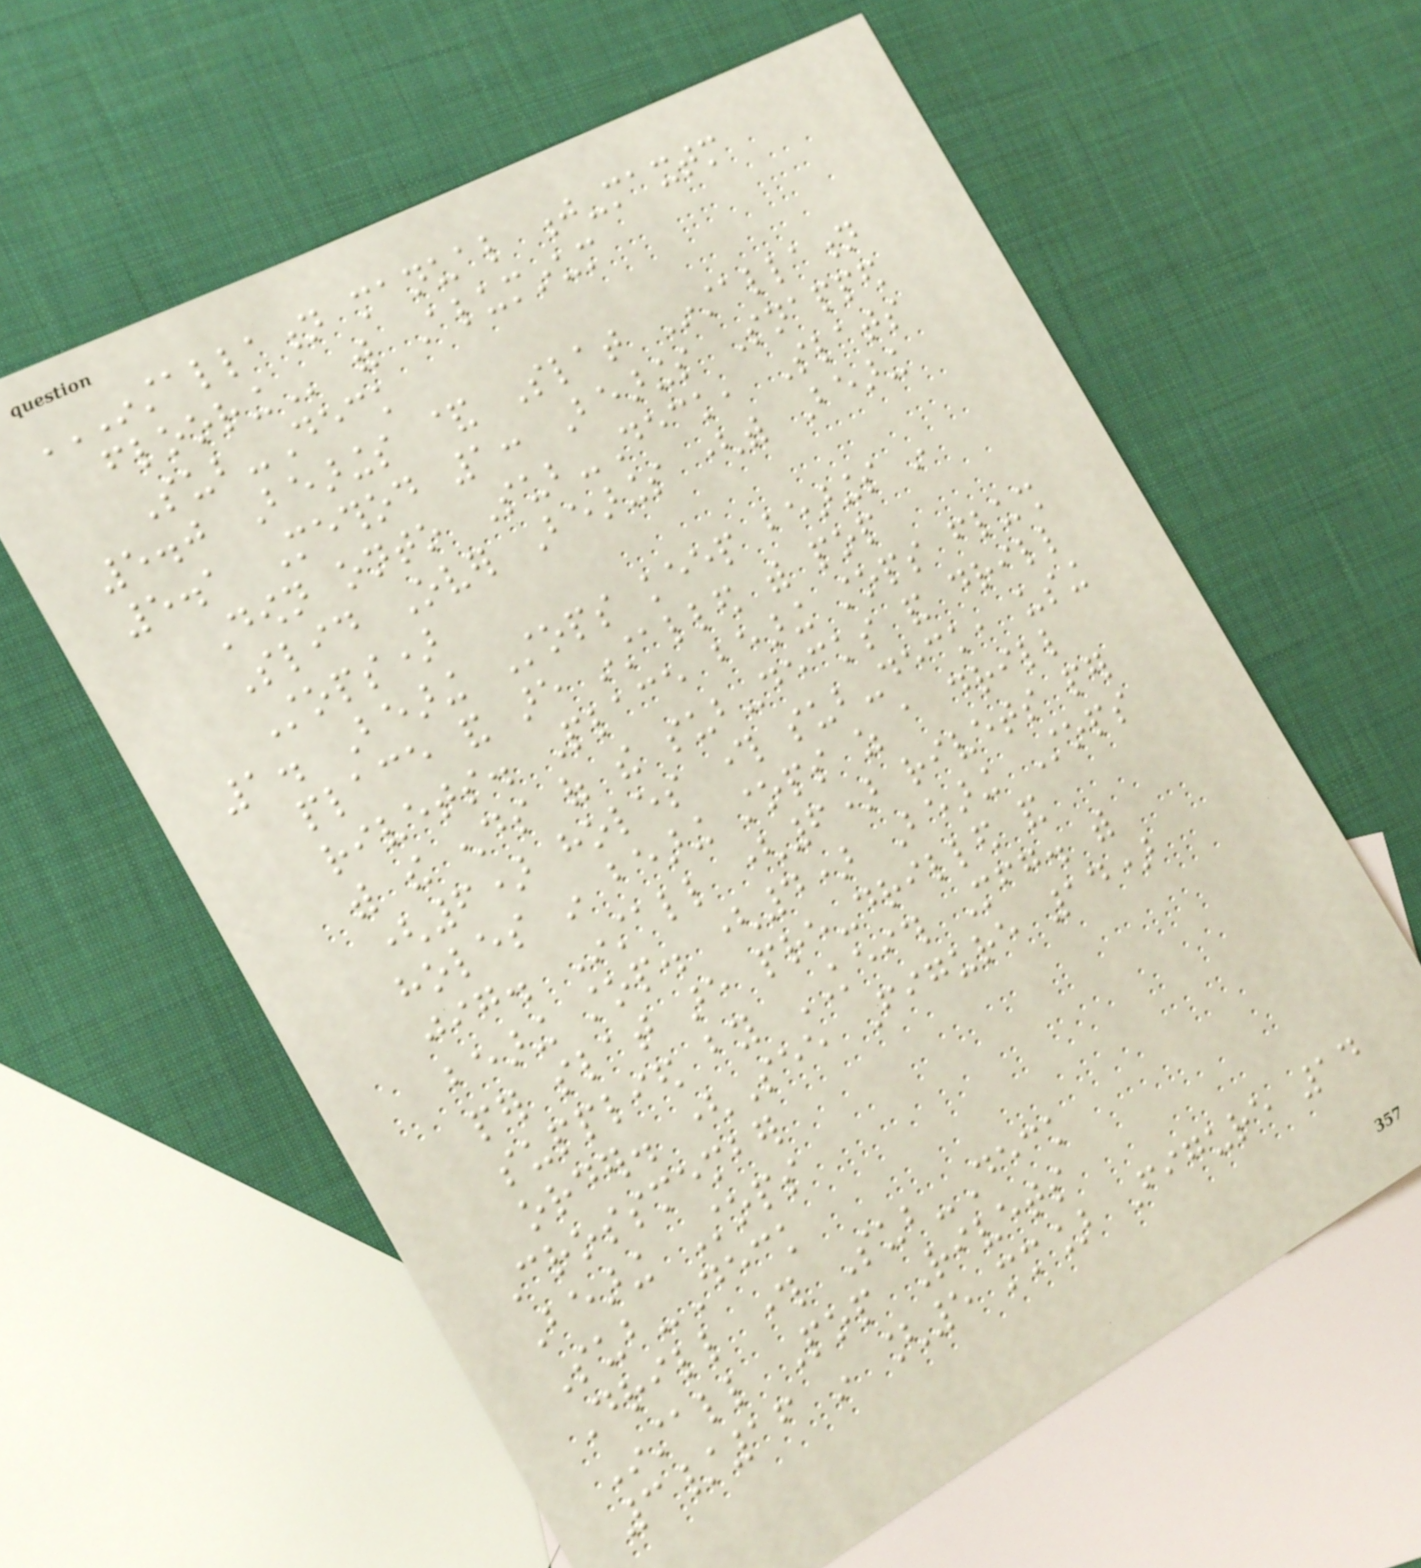INSTALLATION MANUAL J-MAXTM
FLOORING with Aluminum
Sub-Deck
5.0 Bearings & Slat Installation
5.1 Method 1: Bearings Snapped
Down onto Sub-Deck, Slats
Slid Over Bearings (with Bearing
Stops)
1. Bearing Stops keep bearings in
place and are installed with pop
rivets. Place bearing stops flush
with the ends of the sub-decks and drill
(6) holes through sub-deck, using
holes in bearing stops as a drill
jig. Install (6) rivets per
bearing stop. (4) Bearing Stops
per slat are pre-drilled and
supplied by KEITH Mfg. with
order. (See Figure 14)
Crossmember
Bearing Stops
Sub-Deck
Drill through Sub-Deck
Install Pop Rivets
3/16 in [5 mm] Figure 14
